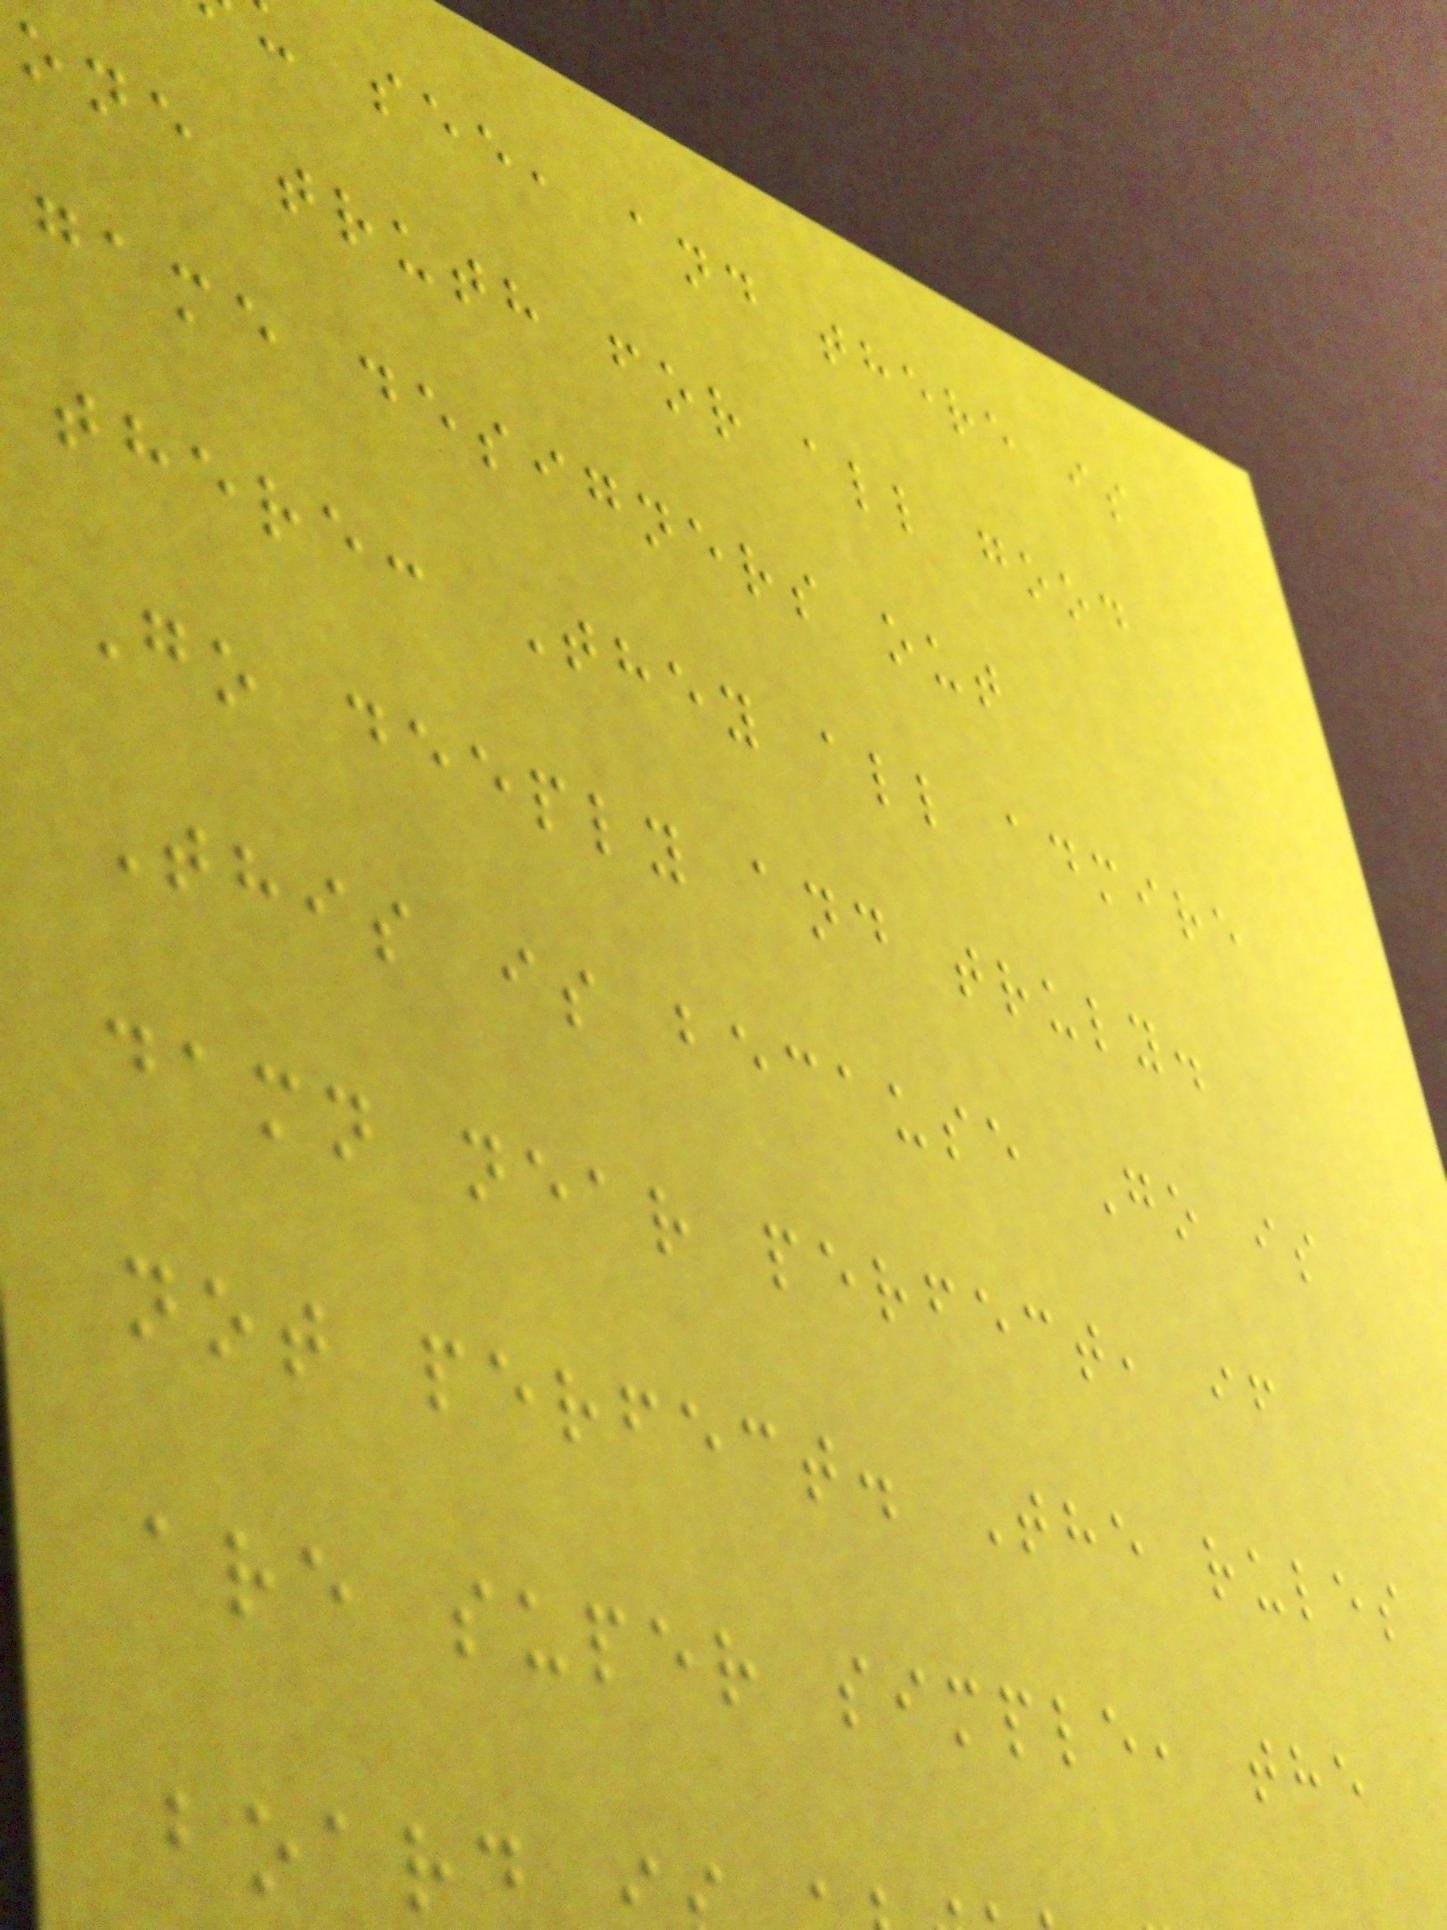see, and there is
one truth for all good
game designers out
there: They all admire
Go deeply and truly.
This is because Go is
damn near perfect, if
not perfect. The rules
are super simple, the
